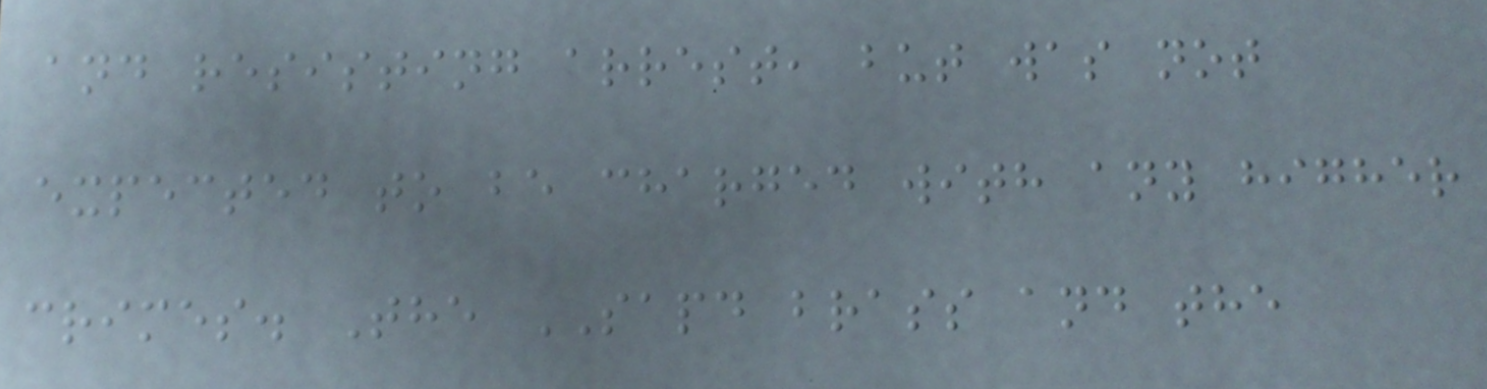and resisting arrest, but was not
expected to be charged with any higher
crimes. The SAPD brass and the
